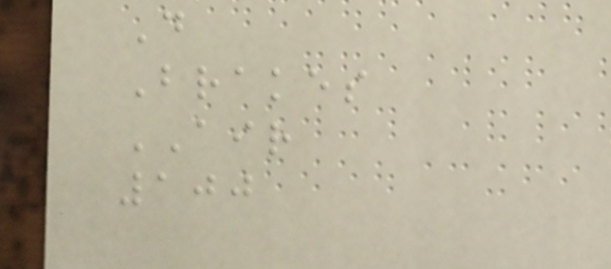D
Brakes
AIR
100
